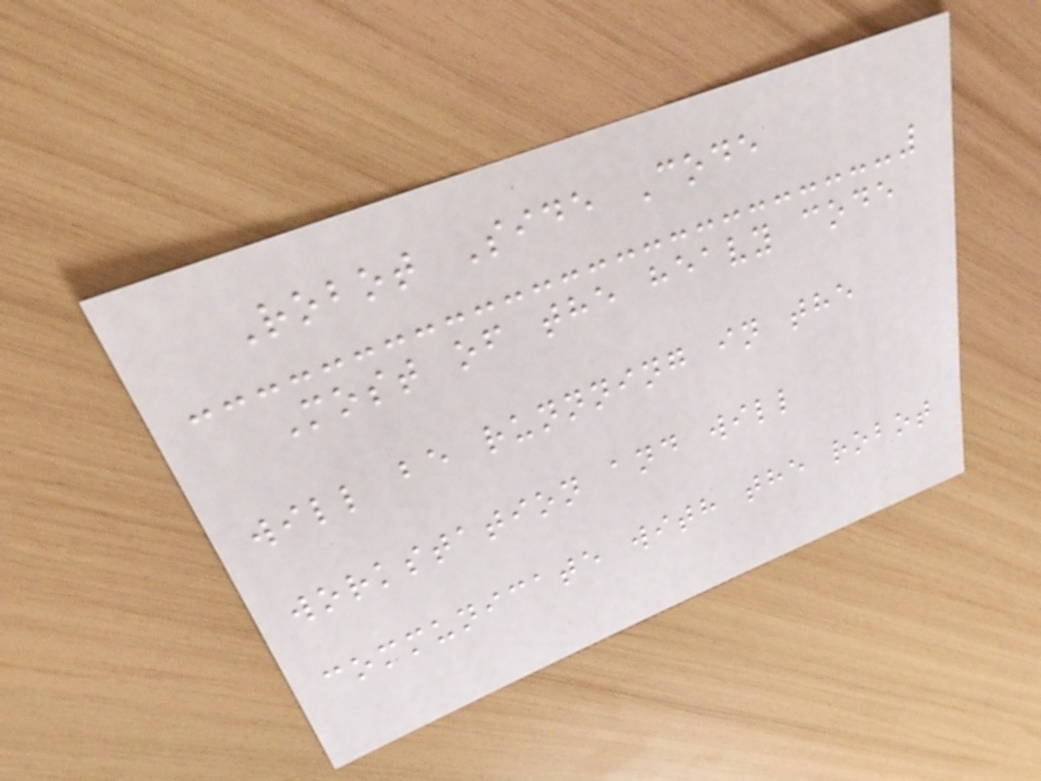Robot Side Code
Most of the heavy code
will be runnning in the
workstation and will
communicate with the robot
